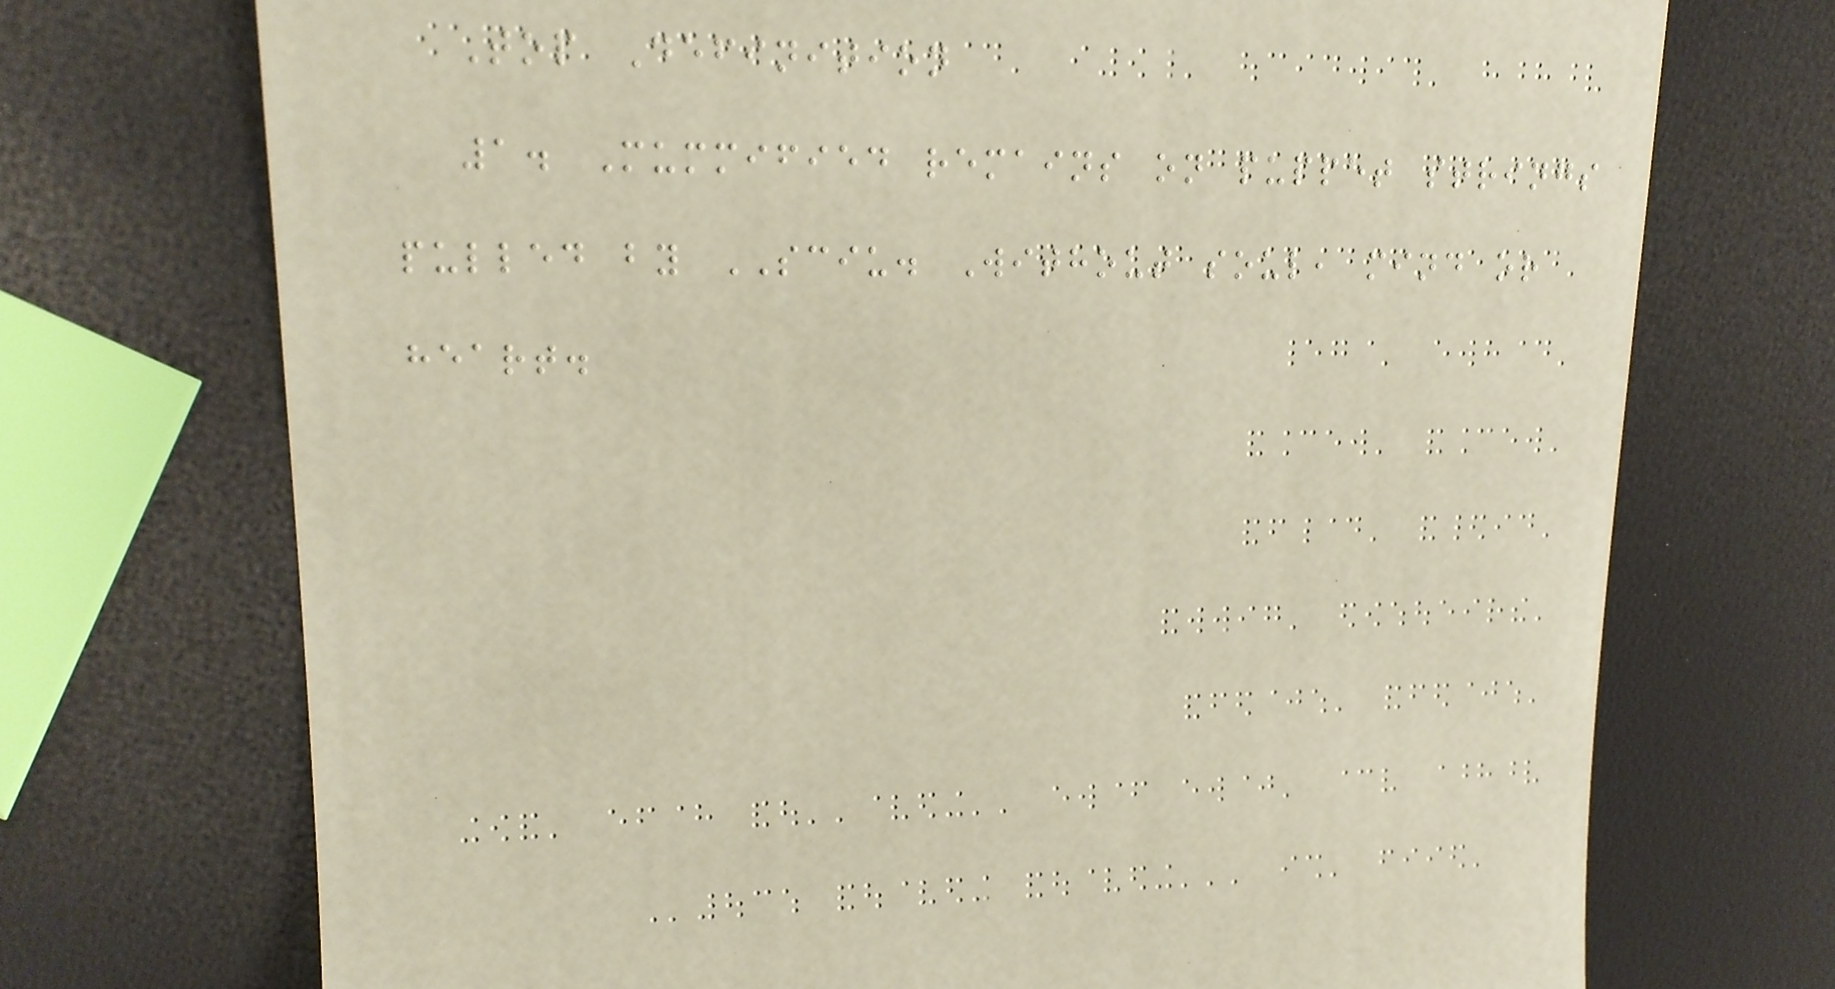Top Definition
1. Mummified remains on puppet strings
pulled by SCIU. Without soul, mind or
heart.
